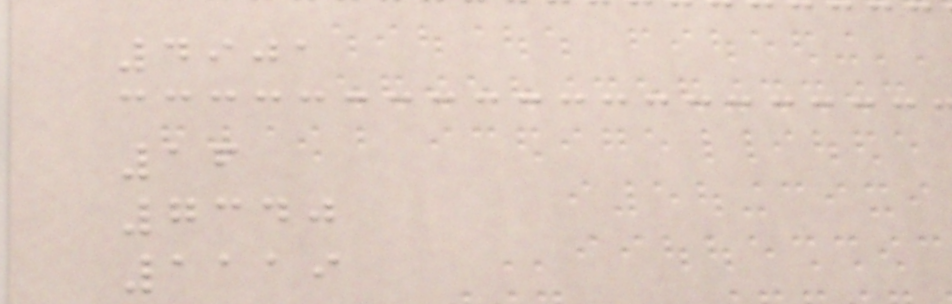4901
16
7340
1119
